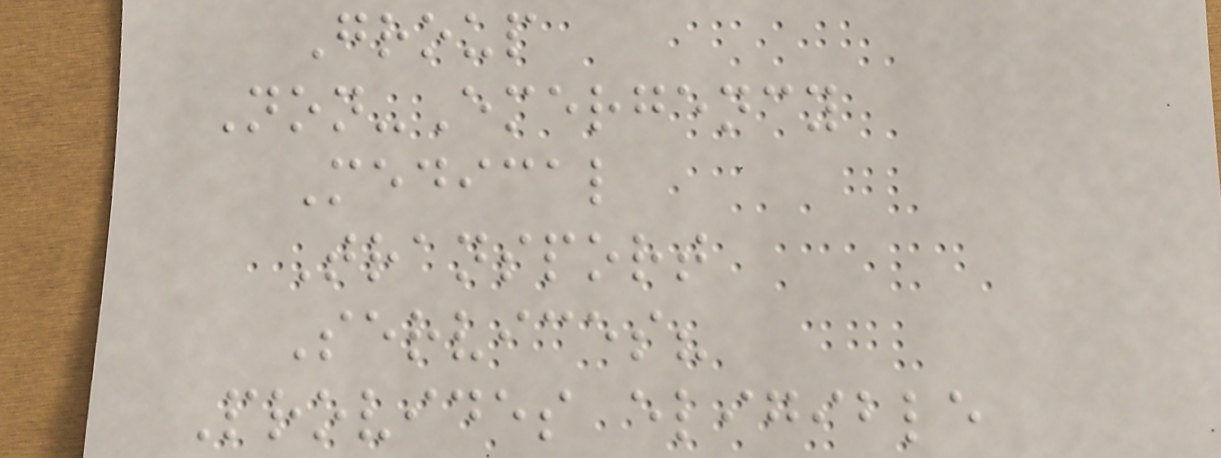Group
Non-Emergency
Medical
Transport
Services?
Provides eligible
